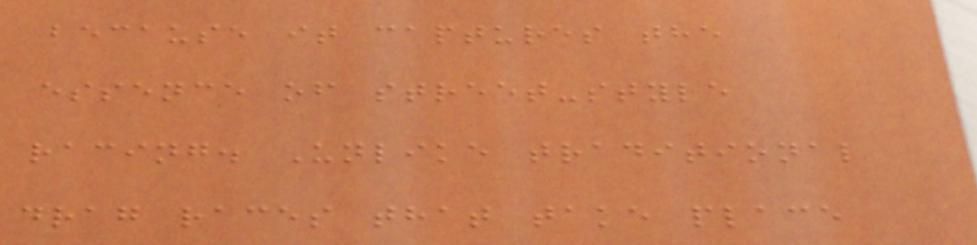because it captures the
essence of street-style
racing. Unlike traditional
drag races that take place
